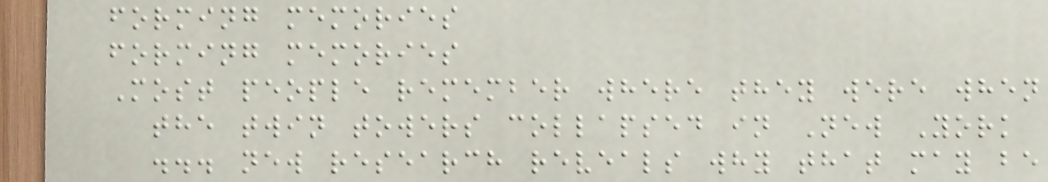forming memories
forming memories
Most people remember where they were when
the twin towers collapsed in New York
... new research reveals why that may be
